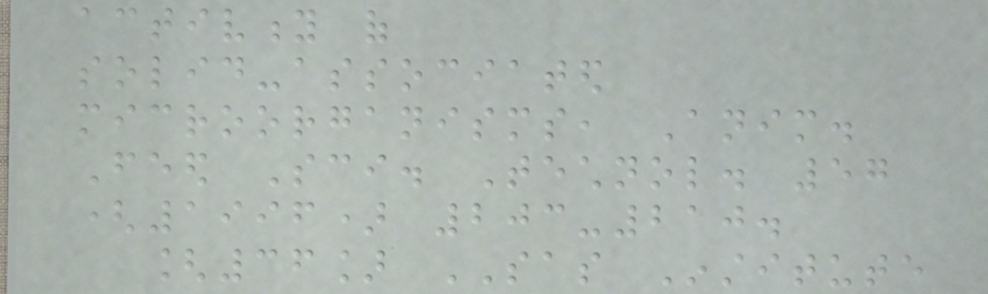activity of
solid-associated
microorganisms, Anim.
Feed Sci. Technol. 57
(1996) 203-210.
[36] SAS Institute
